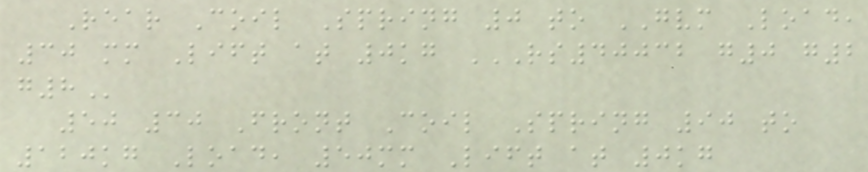Rear Coil Spring 0 to GVM Load,
30 mm Lift at 0kg RS40032 G0 G2
G8
50 30 Front Coil Spring 90 to
120kg Load, 50mm Lift at 0kg
